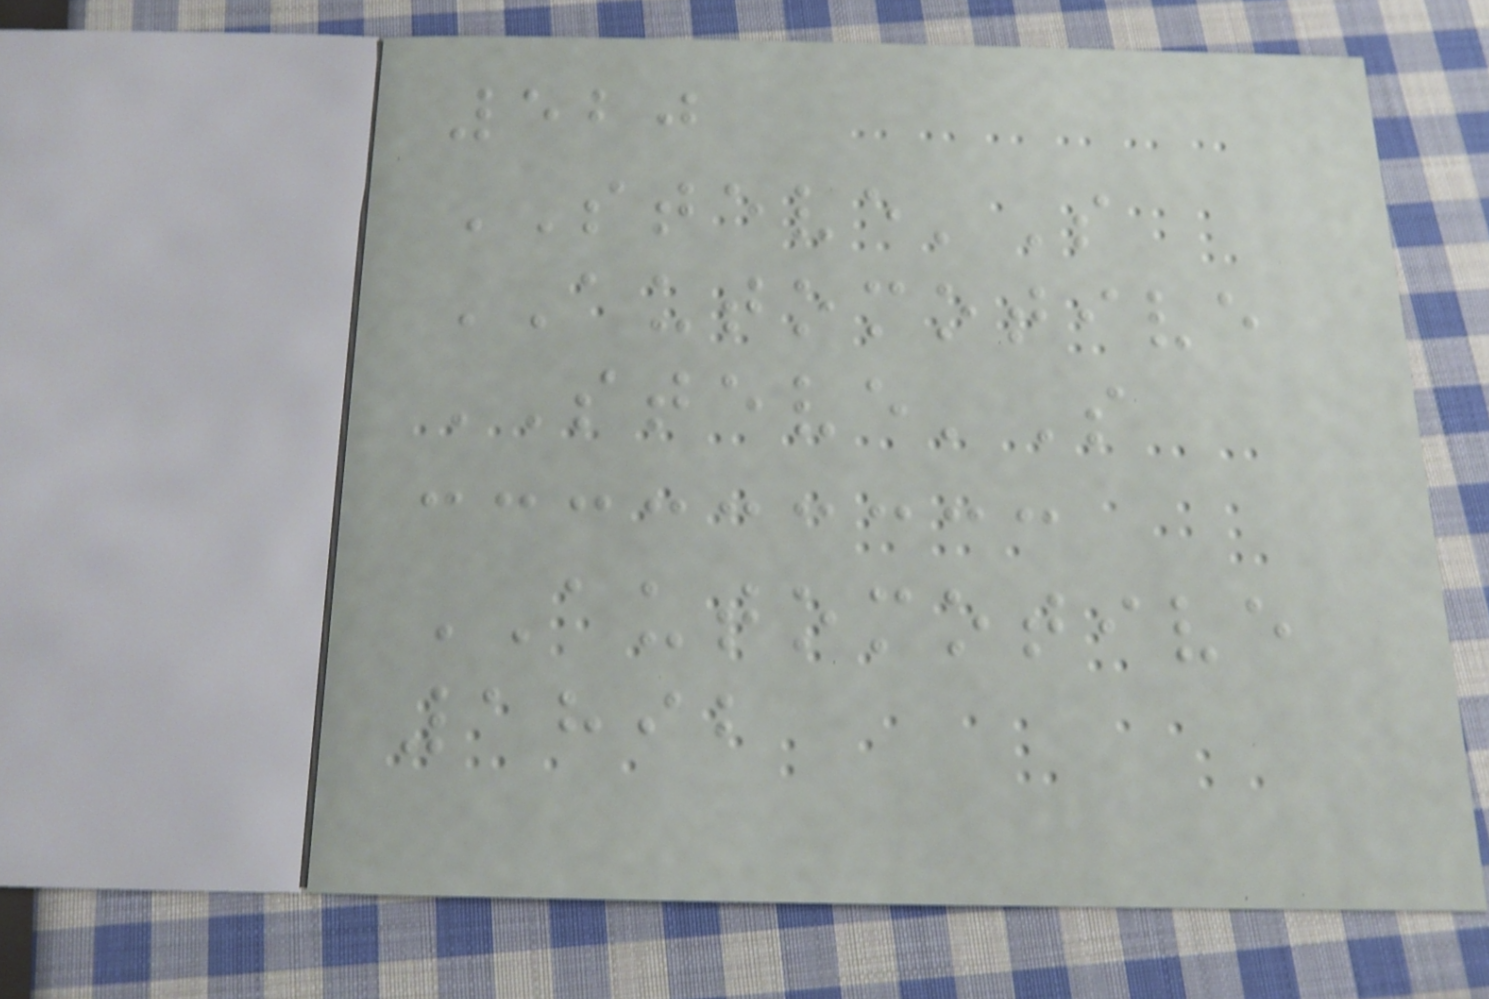520
STEVE'S
AUTOMOTIVE
STEVE'S
AUTOMOTIVE
1892
